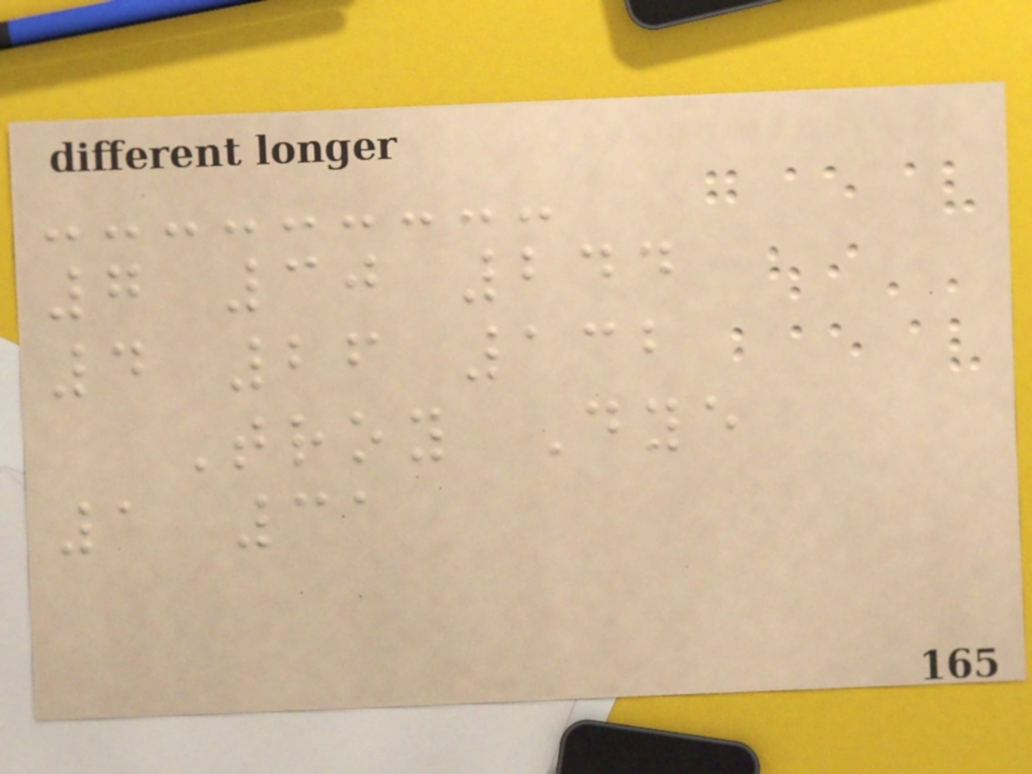7 30 244
4 26 132
Troy Dye
1 31
